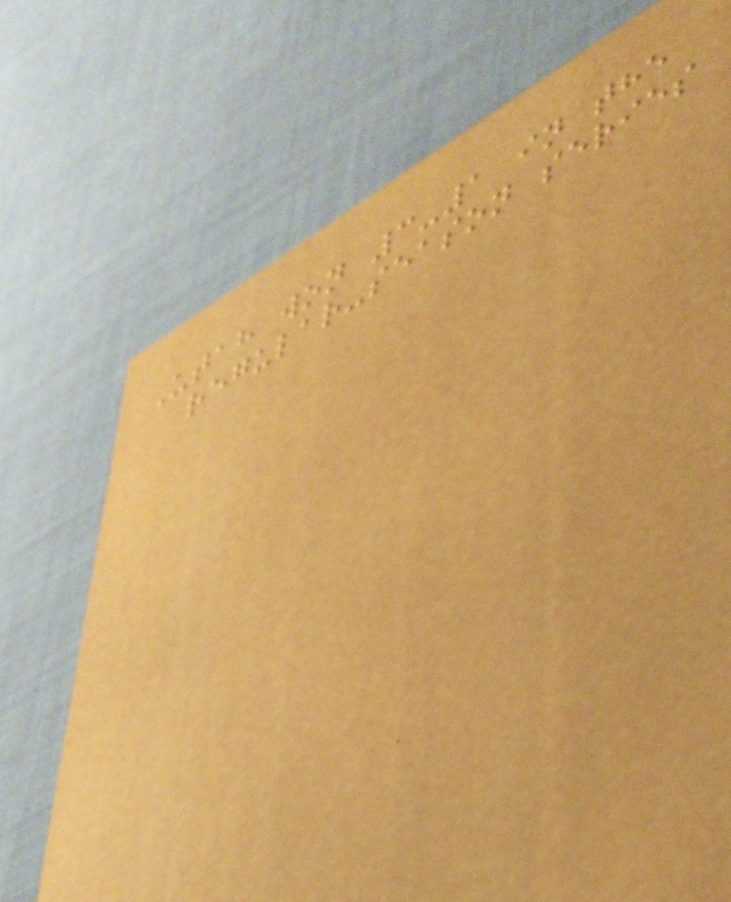Utah won 3-1 in the
regular-season series
